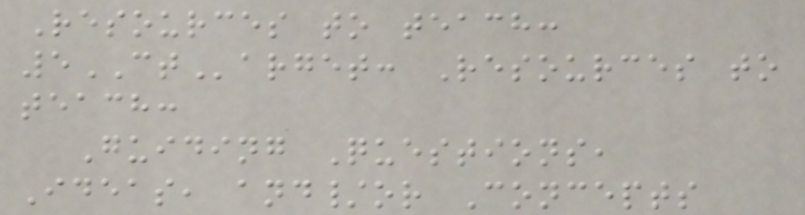Resources to teach:
5CTarget: Resources to
teach:
Guiding Questions,
Ideas, and/or Concepts
